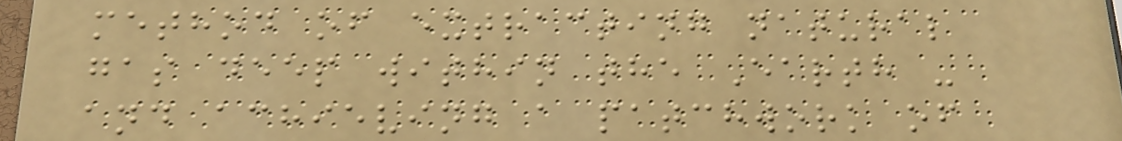method of extracting natural
gas deep within the Earth -
and achieving a patchwork of
